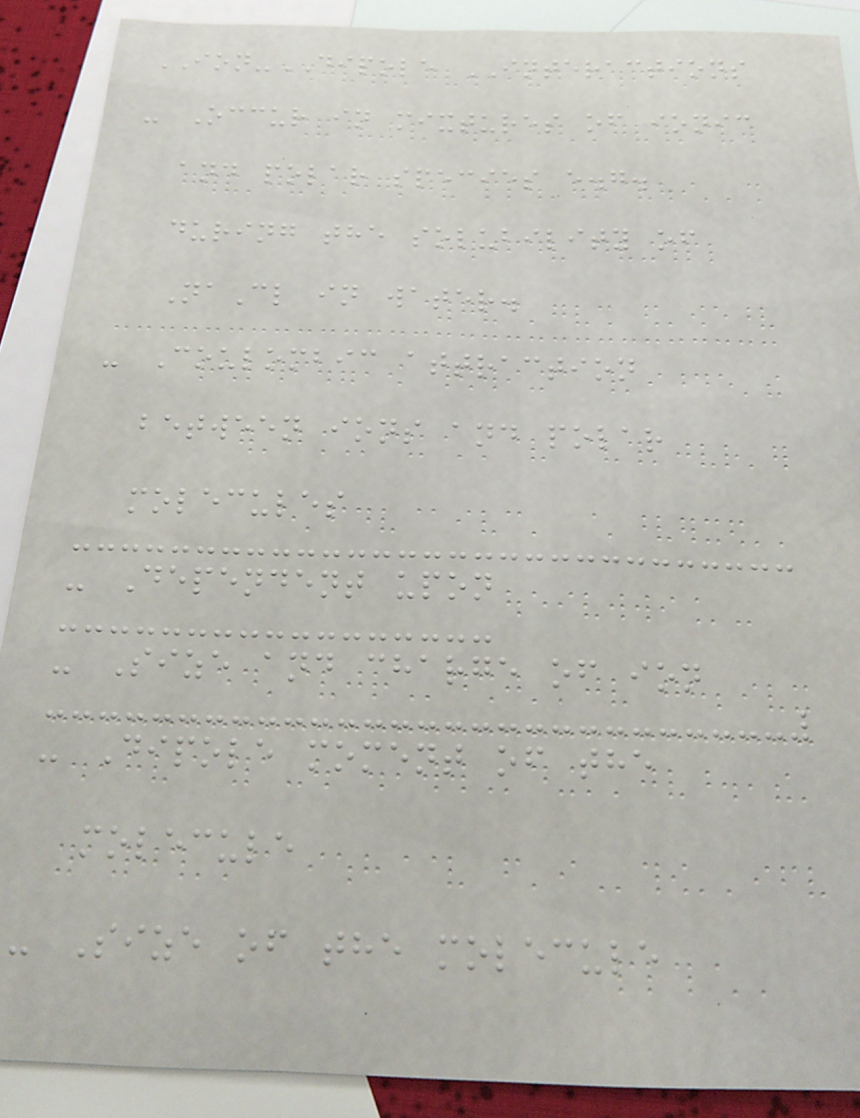ION-DIPOLE INTERACTIONS
- Occur in mixtures of ionic
and polar species e.g.
during the solubility of
NaCl in water.
- Coulombic attraction
between ions and polar
molecules
- Dependent upon
- Size and charge of ion
- Dipole moment of the
molecule
- Size of the molecule
